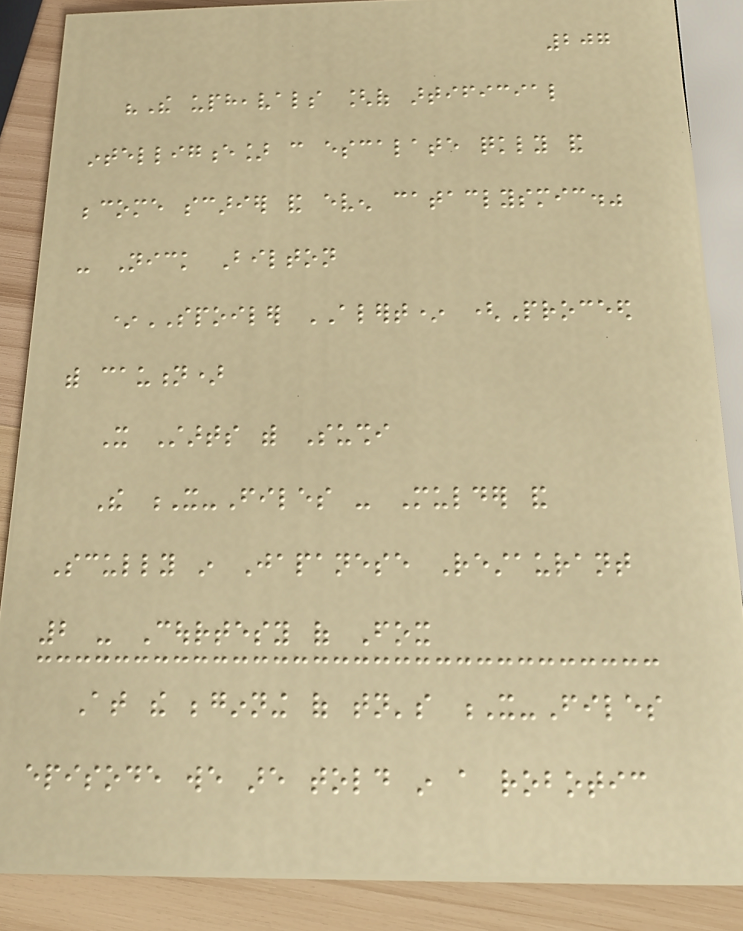207
"The upheavals [of artificial
intelligence] can escalate quickly and
become scarier and even cataclysmic."
- Nick Bilton
*SPOILER ALERT* (Proceed
with caution)
It Starts with Sushi
The X-Files - Mulder and
Scully in Japanese Restaurant
2 - Courtesy of Fox
At the beginning of tonight's X-Files
episode we are told in a robotic
